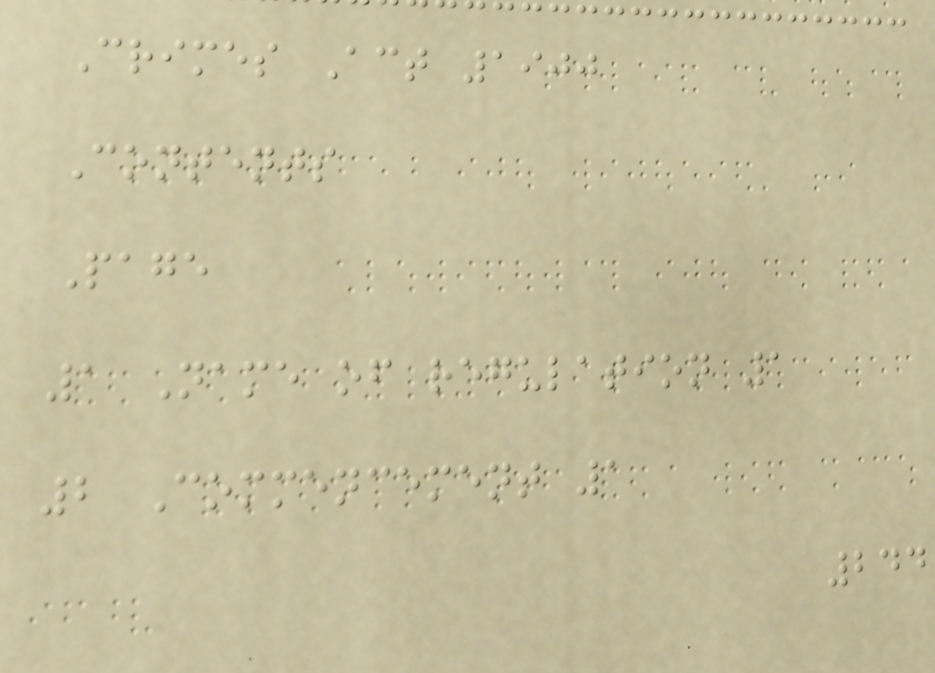Crimes Act 1900
Contents
Page
1 Name of regulation 1
2 Commencement 1
244
